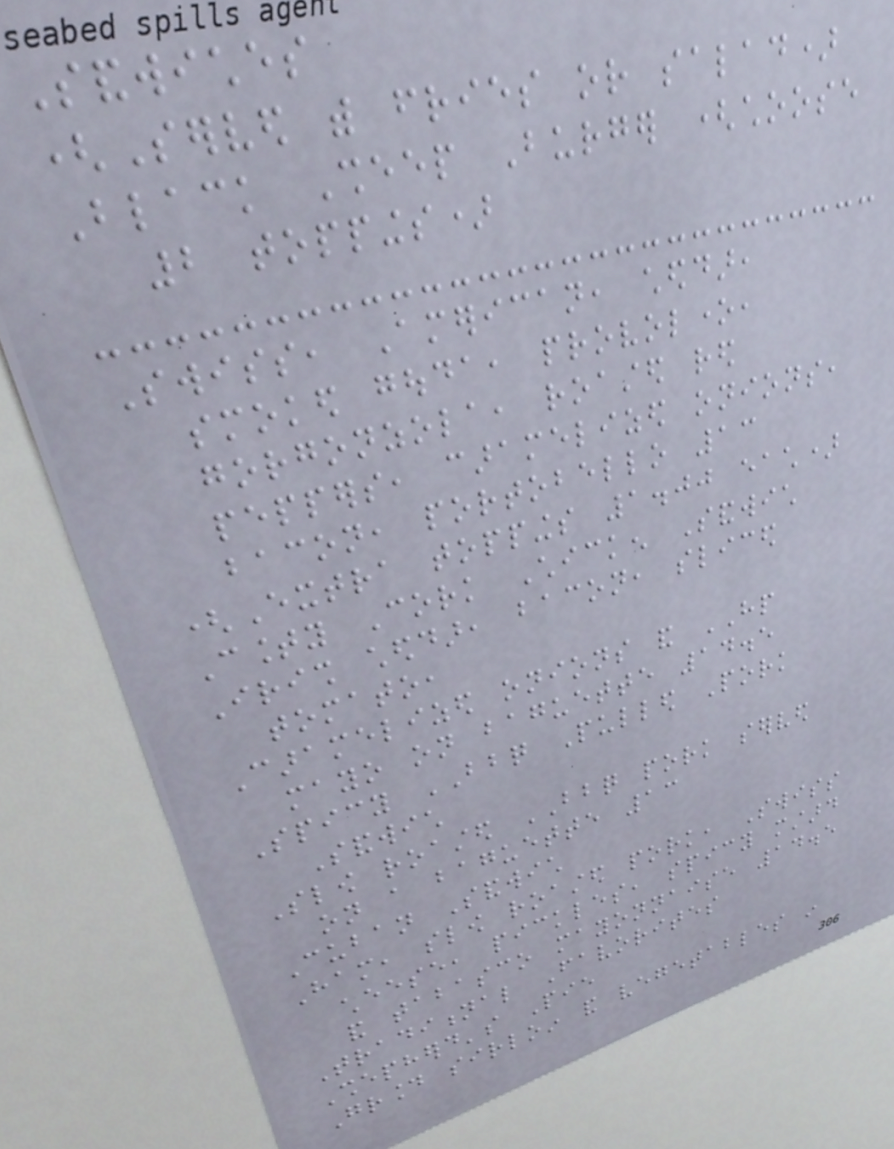Sandwiches
(Served with fries or salad)
Black Sheep Burger (choose
2 toppings)
Swiss, American, cheddar,
smoked gouda, provolone,
gorgonzola, roasted red
peppers, caramelized onions,
bacon, portobello 13
(Extra toppings 1.00 each)
County Cork Chicken Sandwich
Irish cheddar, bacon, sliced
tomato,
Caramelized onions and HP
mayo on baguette 14.5
Spicy BBQ Pulled Pork
Sandwich
Slow roasted BBQ pork served
on a baguette 13
Cuban Sandwich
Ham, slow roasted pork, Swiss
cheese, pickles, spicy mustard
and tabasco mayonnaise 14.5
Traditional Favorites
Shepherd's Pie
Ground sirloin and vegetables in
